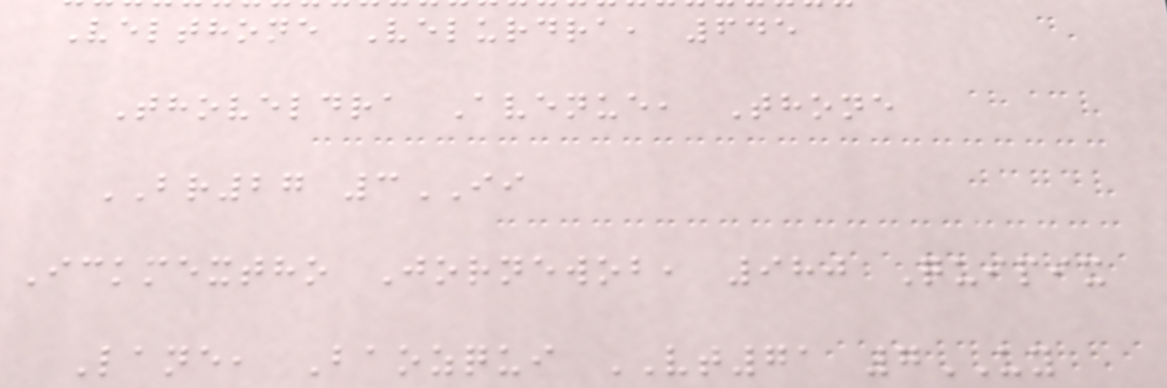Velthone Velurdra, 645
Thoveldra Avenue, Thone
BR27 3II
Ickmextho Jornewob, 980 Quipix
Lane, Baozqui VT71 7UY
